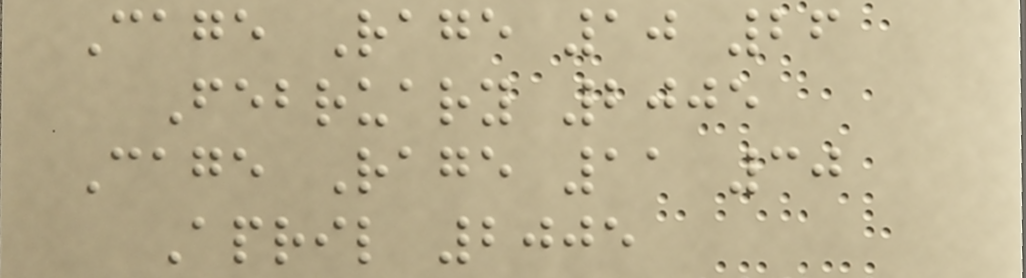Cage Rage 10 26
February 2005
Cage Rage 11 30
April 2005
